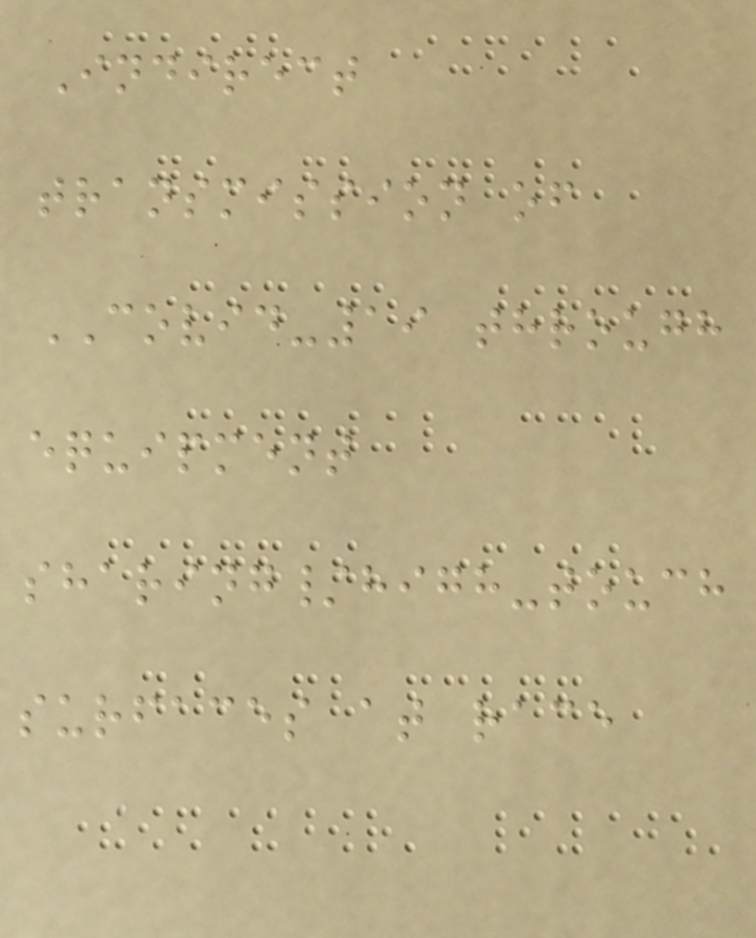Indirect
transmission of
COVID-19 through
equipment
sharing/high-touch
surfaces at race
